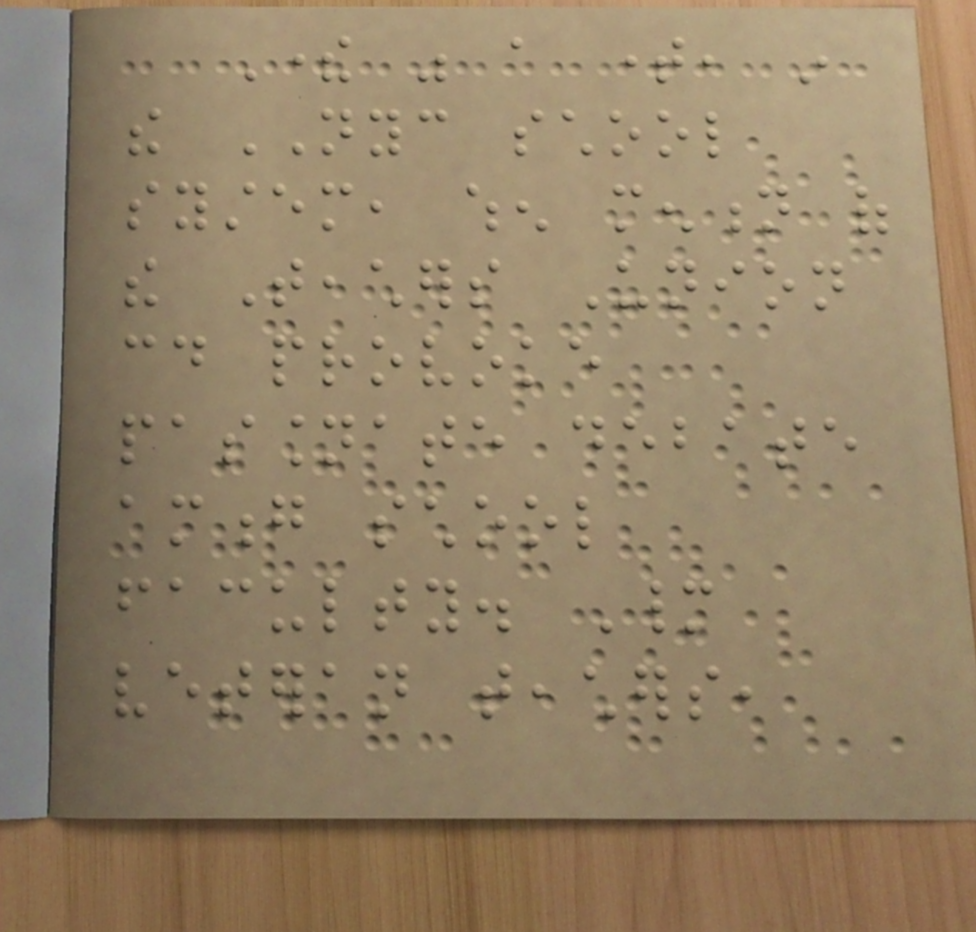There was a time, in
the NYC school
system, when mention of
the Teachers Union
could provoke
passionate debate
among school
faculty. Many
veteran teachers,
